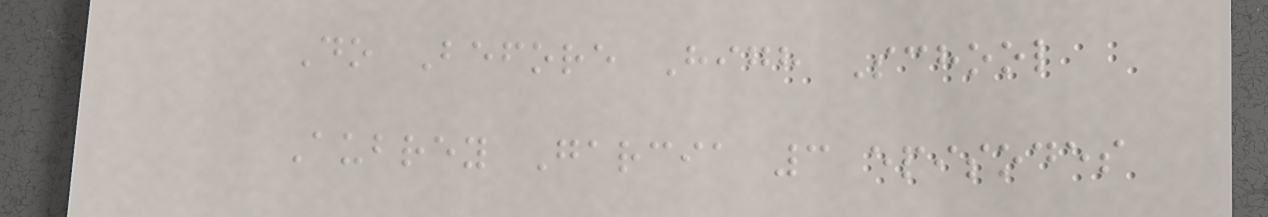Do Before High School
Aubrey Garcia 3 episodes
